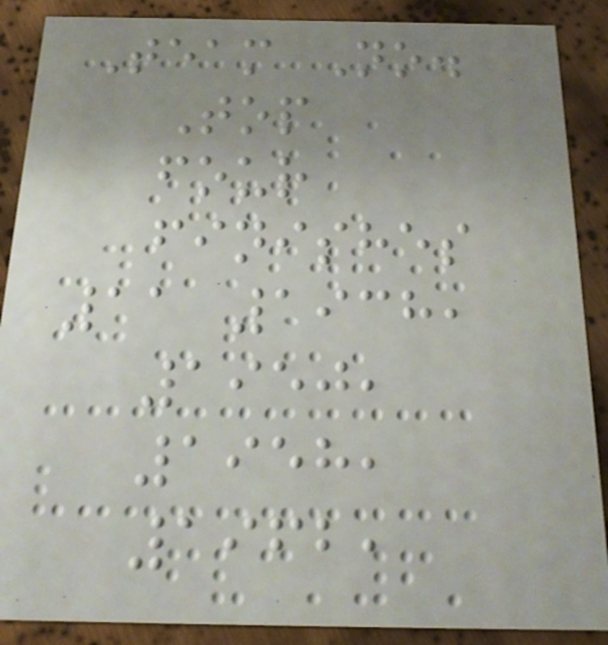Team No.
Top
four
finishes
11 1938,
1950,
1958,
1962,
